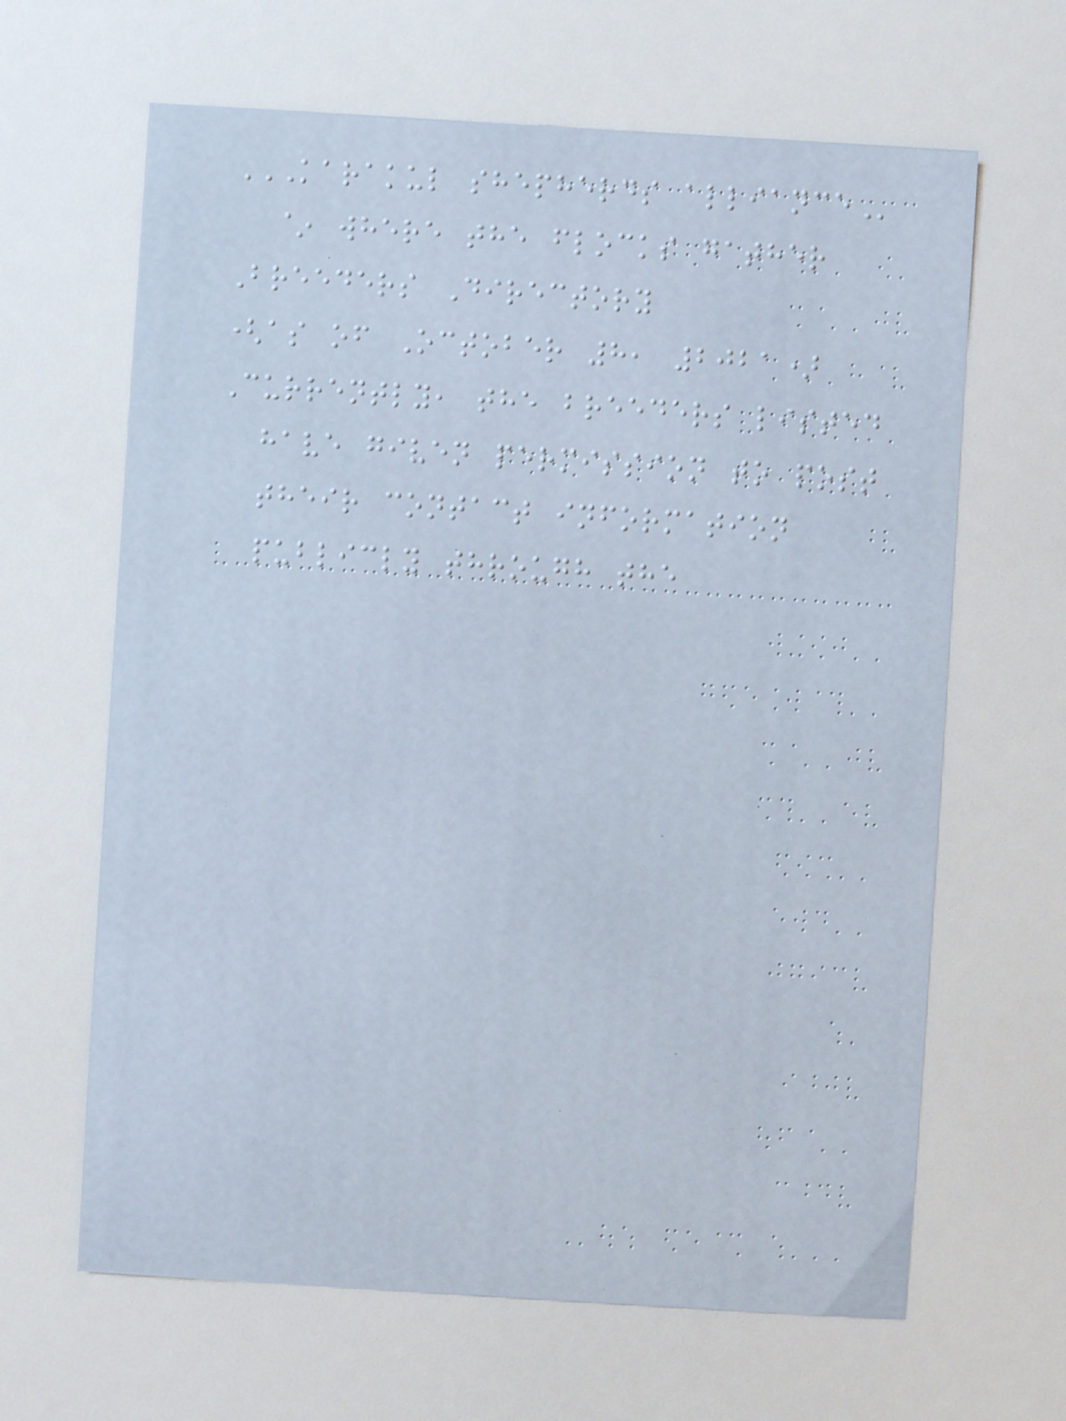KARAKUL SHEPHERDS ALLIANCE
~ where the flocks gather
Breeders Directory
(as of October 8, 2021)
Currently, the breeders listed
have given permission to post
their contact information
publicly through the
